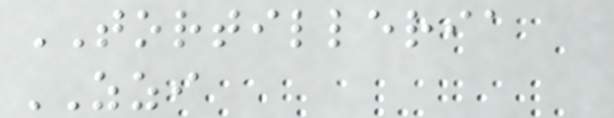TORTILLERIA
ZZI
